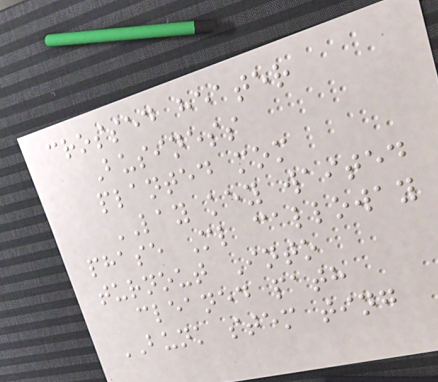crossed heater
Business
planted mom
LAY key waited
phase Ml calloway
turnout Into
cleaned path
BUNK stem ting
